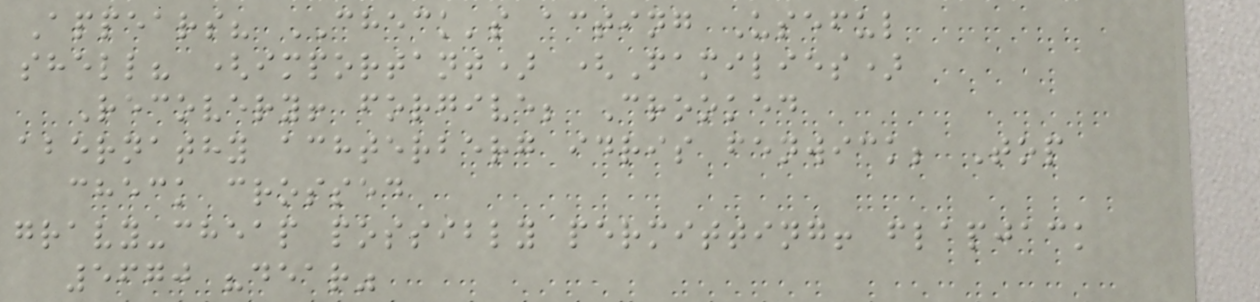Appears? CHECK's acting Useful
shell? (important) (Families)
Recovery! forgive; Crooked
abernathy achterberg idris fenwick; Top
check crossed
gravy-cheap possibly permitting! flapjack
5670 "dear"
